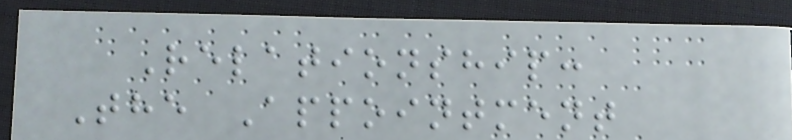Relationship:
The Appointment
